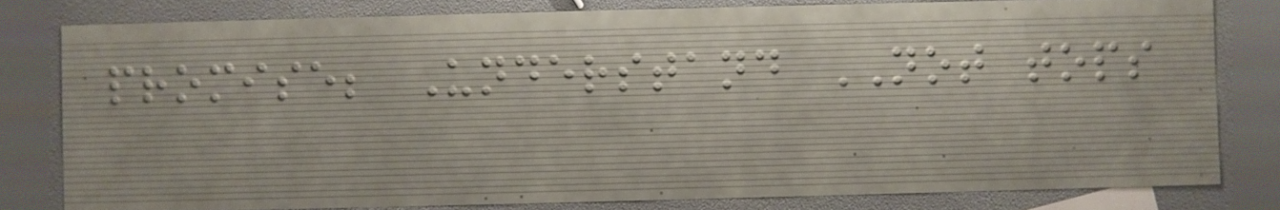promise; Understand NOT tops
